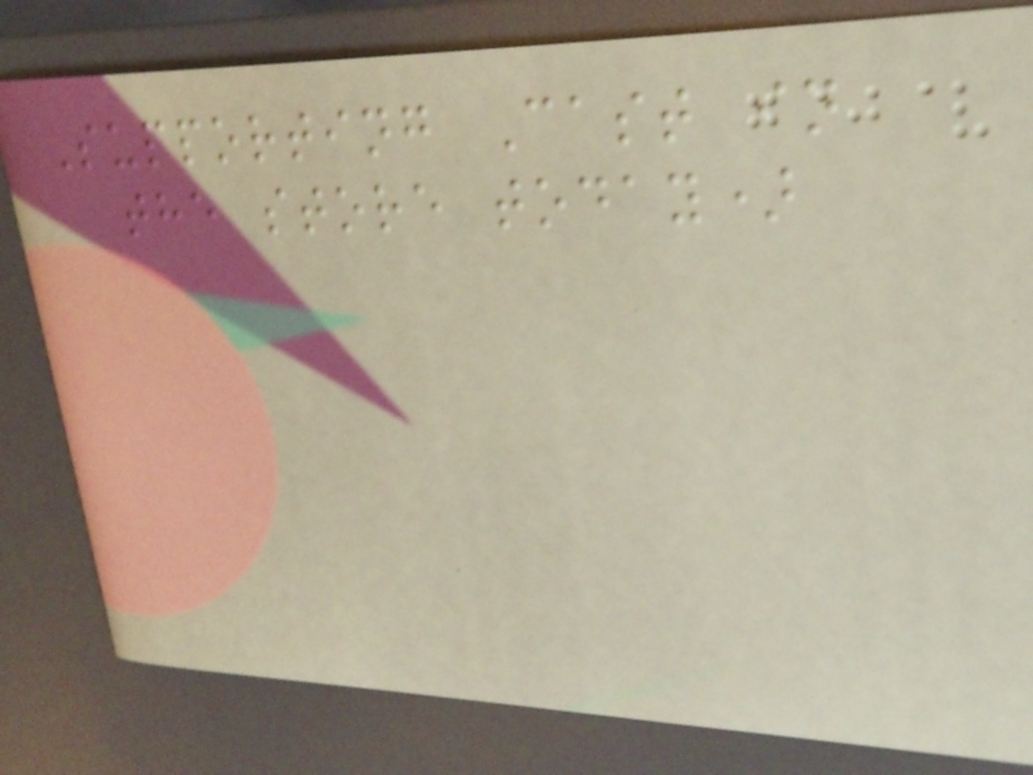Supporting Cast in
the store today)
